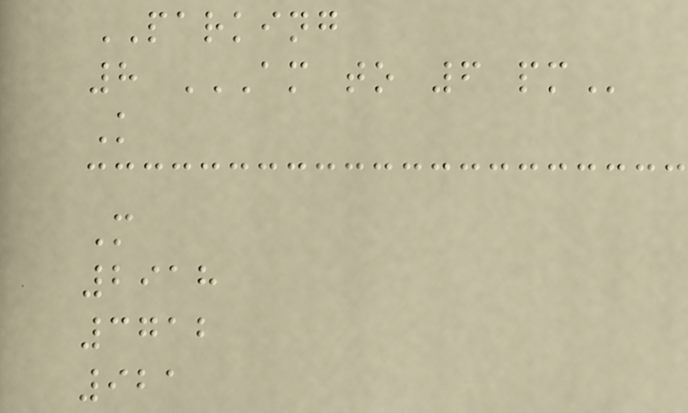PARKING
8 AM TO 6 PM
K
M
2918
3712
921
